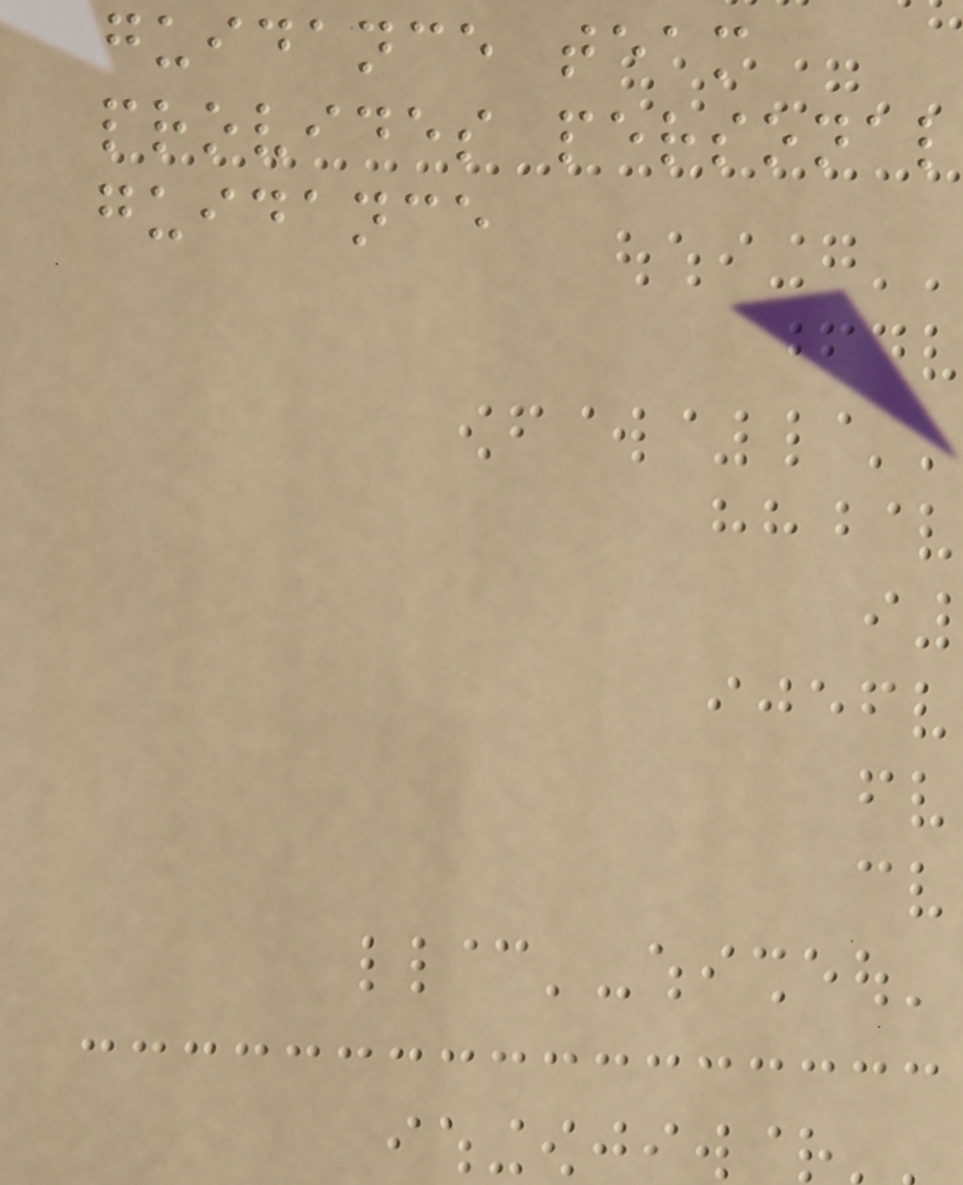guidance team
provides personal
guidance
